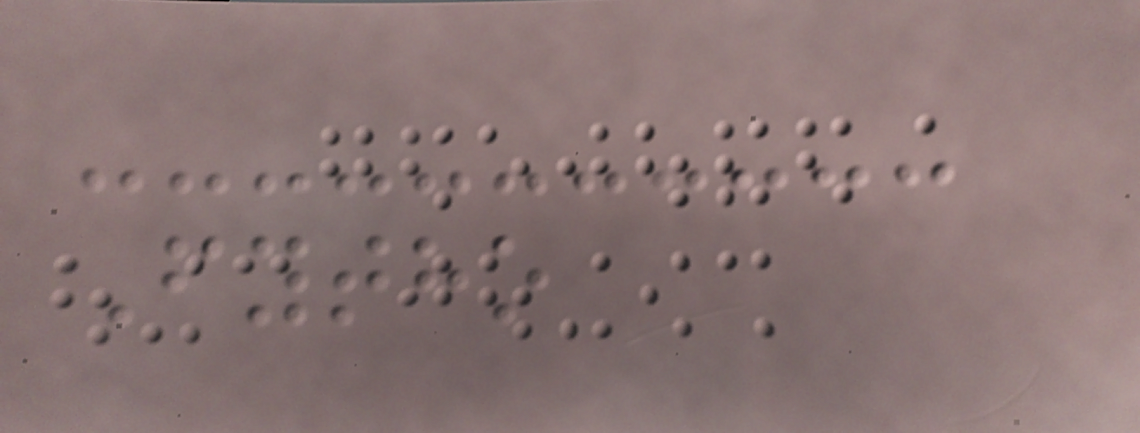Fytho
